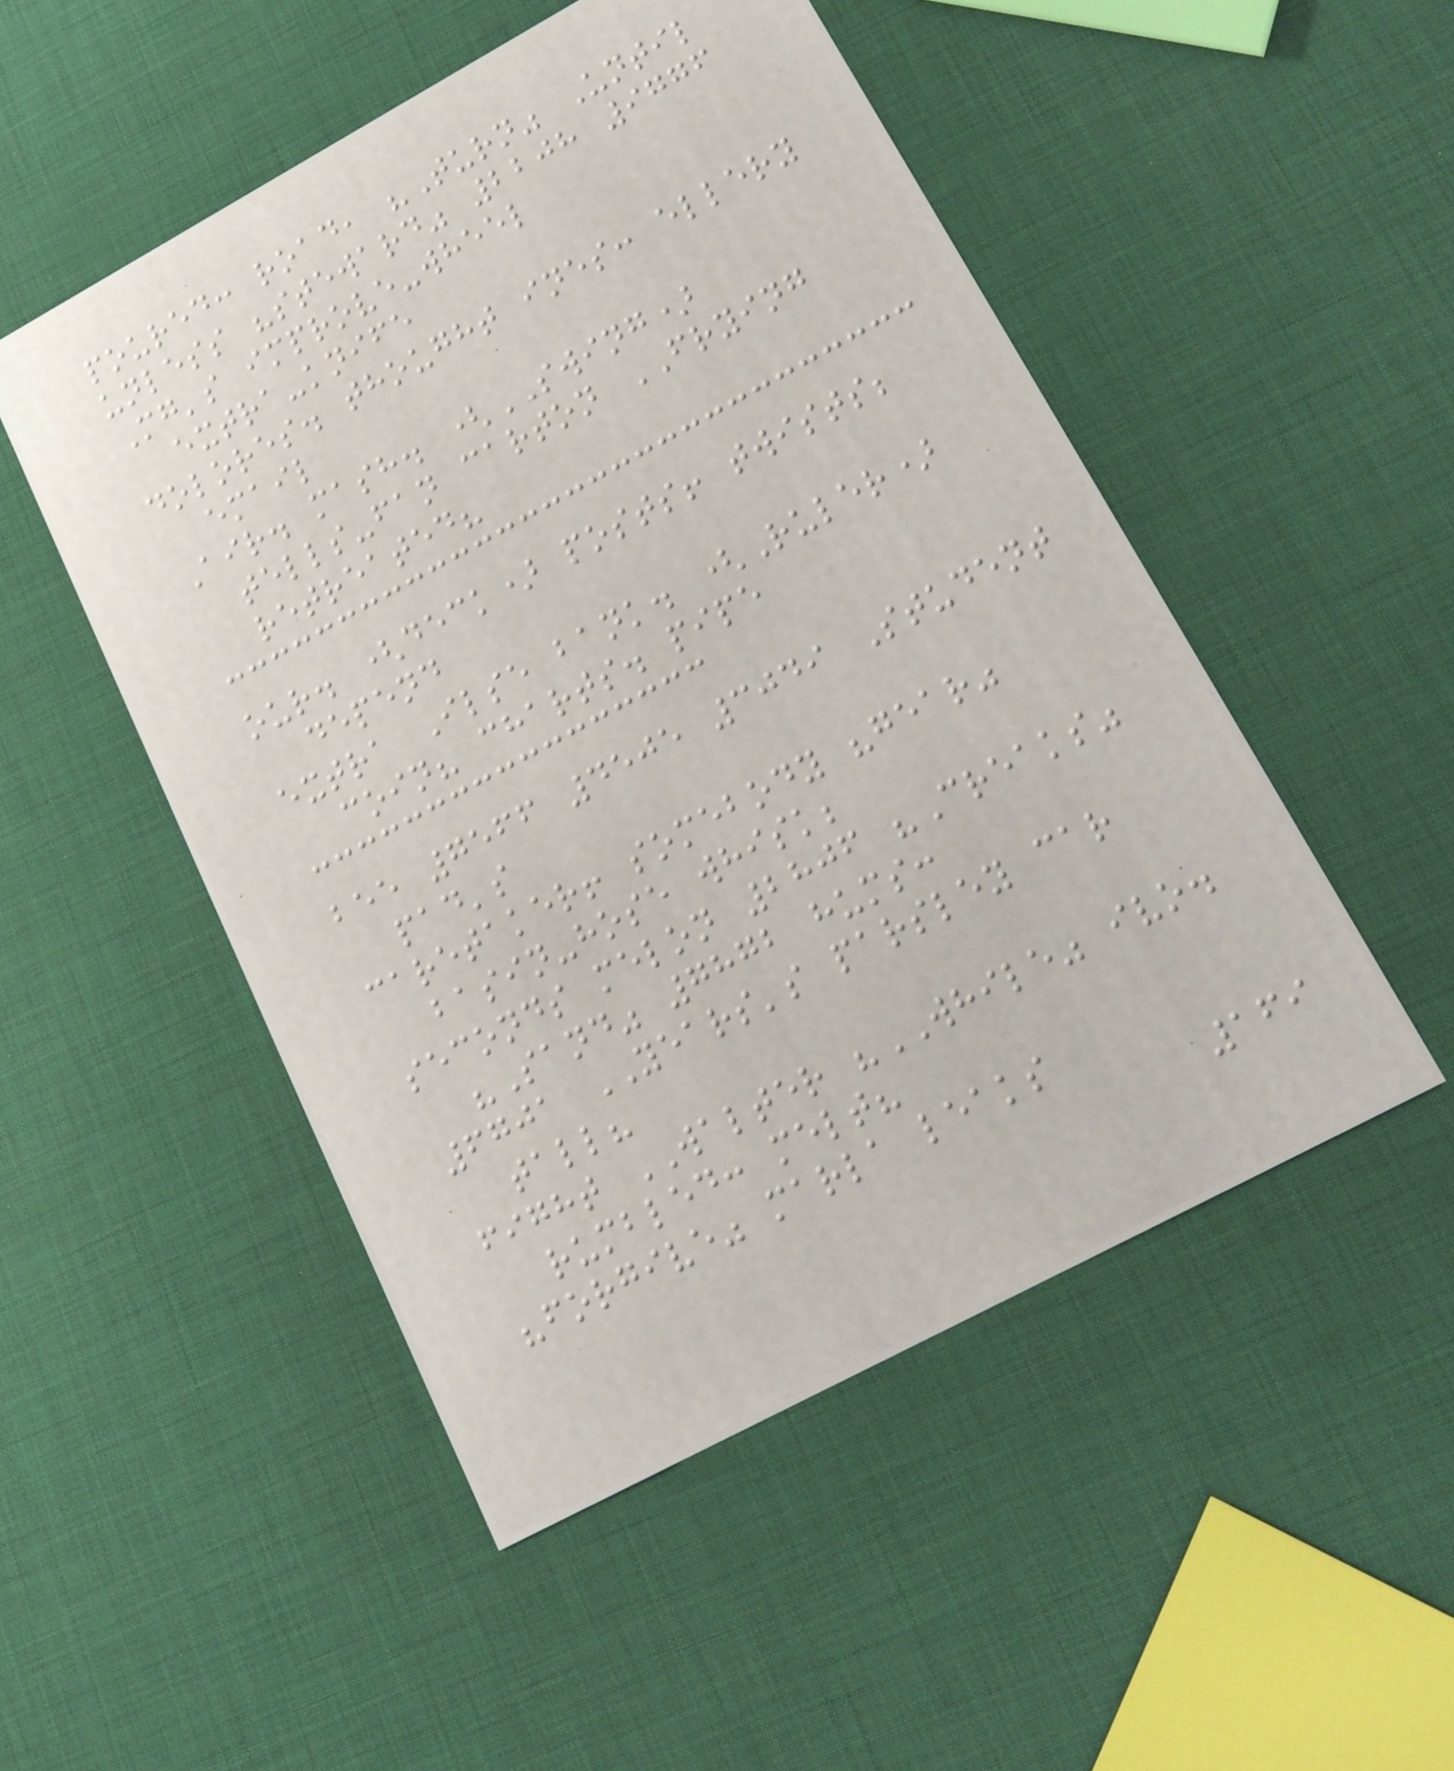poured: road, "Turn" Until
unless "steward" 2208 9776
Mg's improve-wheel
extra-knife
dolores. thought ines: ellery
email
Air. mash. (SWING)
tells-fan carton FRYING
retreated?
our. (deck) posts! twists;
depend
extra Ilse bank. (Ruler)
coin? charts. pipe
bee 7566 4505 3049 Student
pad's
caretaker! somebody "gear"
basin-hose whisk;
seconds melon 2806 "Creaks"
"Sand" 7872 hums:
6701 YEARS's parsley car
tall?
fight WALTER "WHILE" ivo.
rumbled: melt?
"forgive" marla leaks
169
